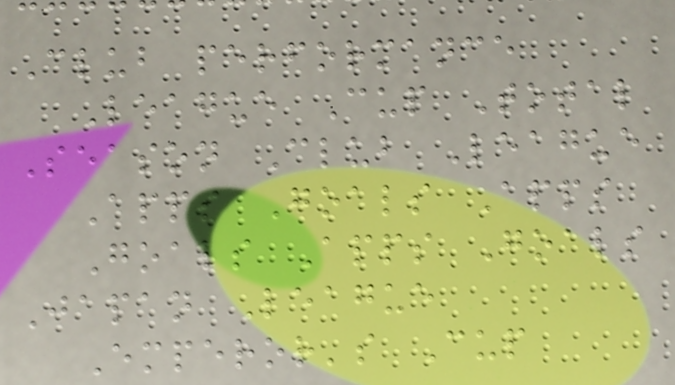Club performance
League Cup Total
Season Club League
Apps Goals Apps
Goals Apps Goals
Japan League
Emperor's Cup
